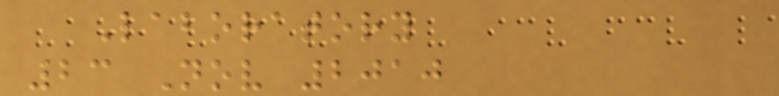Laboratory
23 Nov 2010
